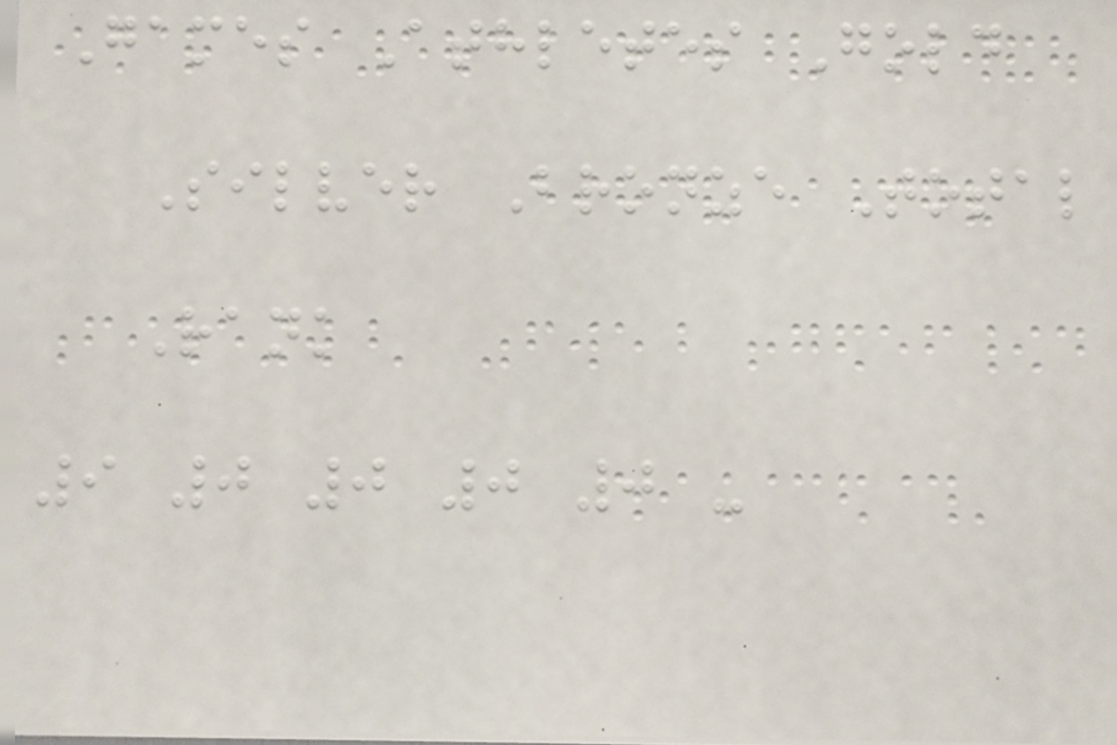Games Athletes Gold
Silver Bronze Total
Rank
9 0 0 0 0 -
